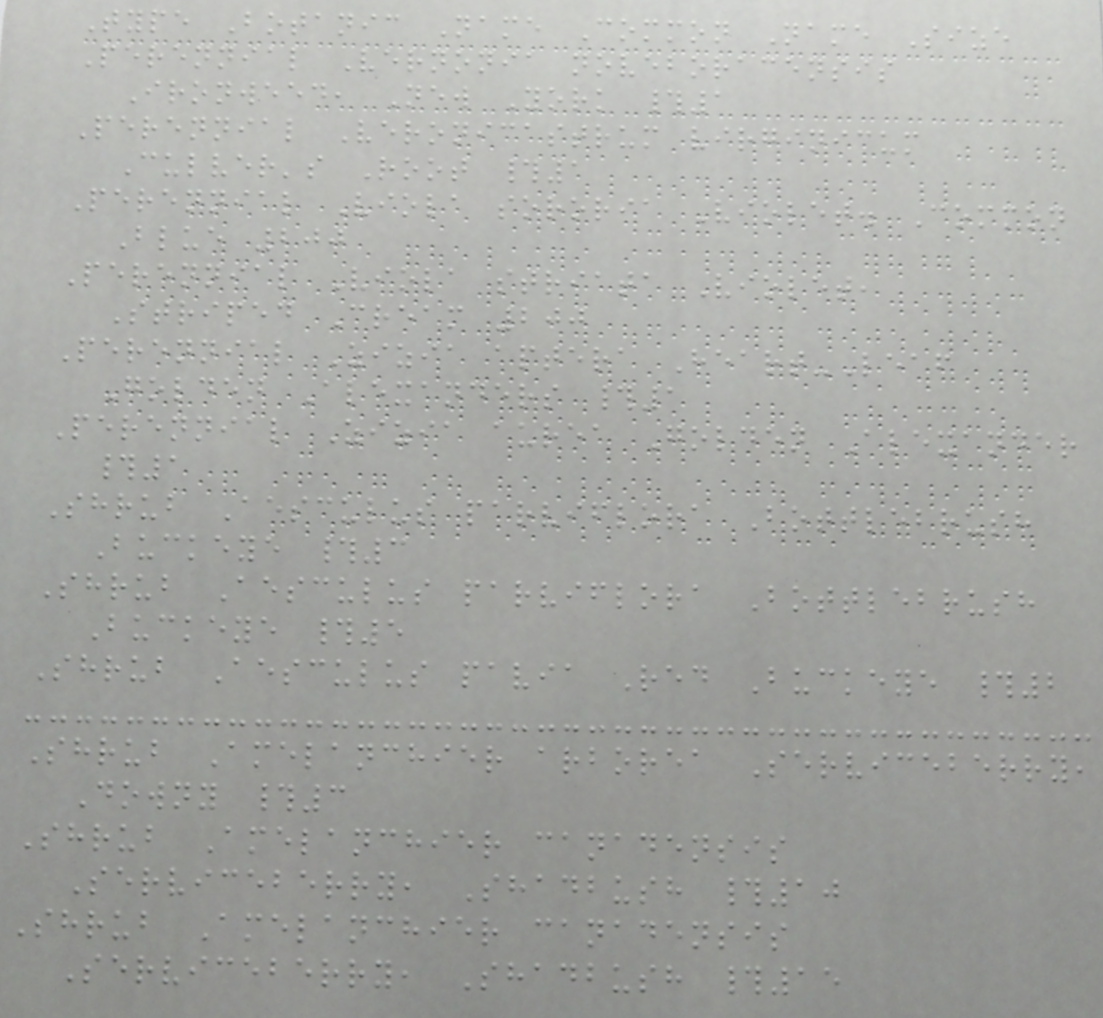Type Botanic Name Common Name Size
Perennial Vernonia noveboracensis
Ironweed, New York #1
Perennial Veronicastrum virginicum
Culver's Root #1
Perennial Viola sororia Violet. Common
Blue 200
Perennial Viola striata Violet,
Striped Cream 200
Perennial Zizia aptera Heart-Leaf
Golden Alexanders #1
Perennial Zizia aurea Golden Alexander
#1
Shrub Aesculus parviflora Bottlebrush
Buckeye #3
Shrub Aesculus parviflora Bottlebrush
Buckeye #5
Shrub Aesculus pavia Red Buckeye #2
Shrub Amelanchier arborea Serviceberry,
Downy #3
Shrub Amelanchier canadensis
Serviceberry, Shadbush #10
Shrub Amelanchier canadensis
Serviceberry, Shadbush #15
